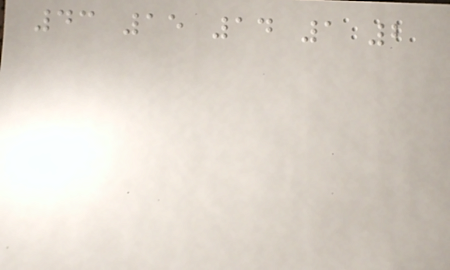43 15 14 1 2
